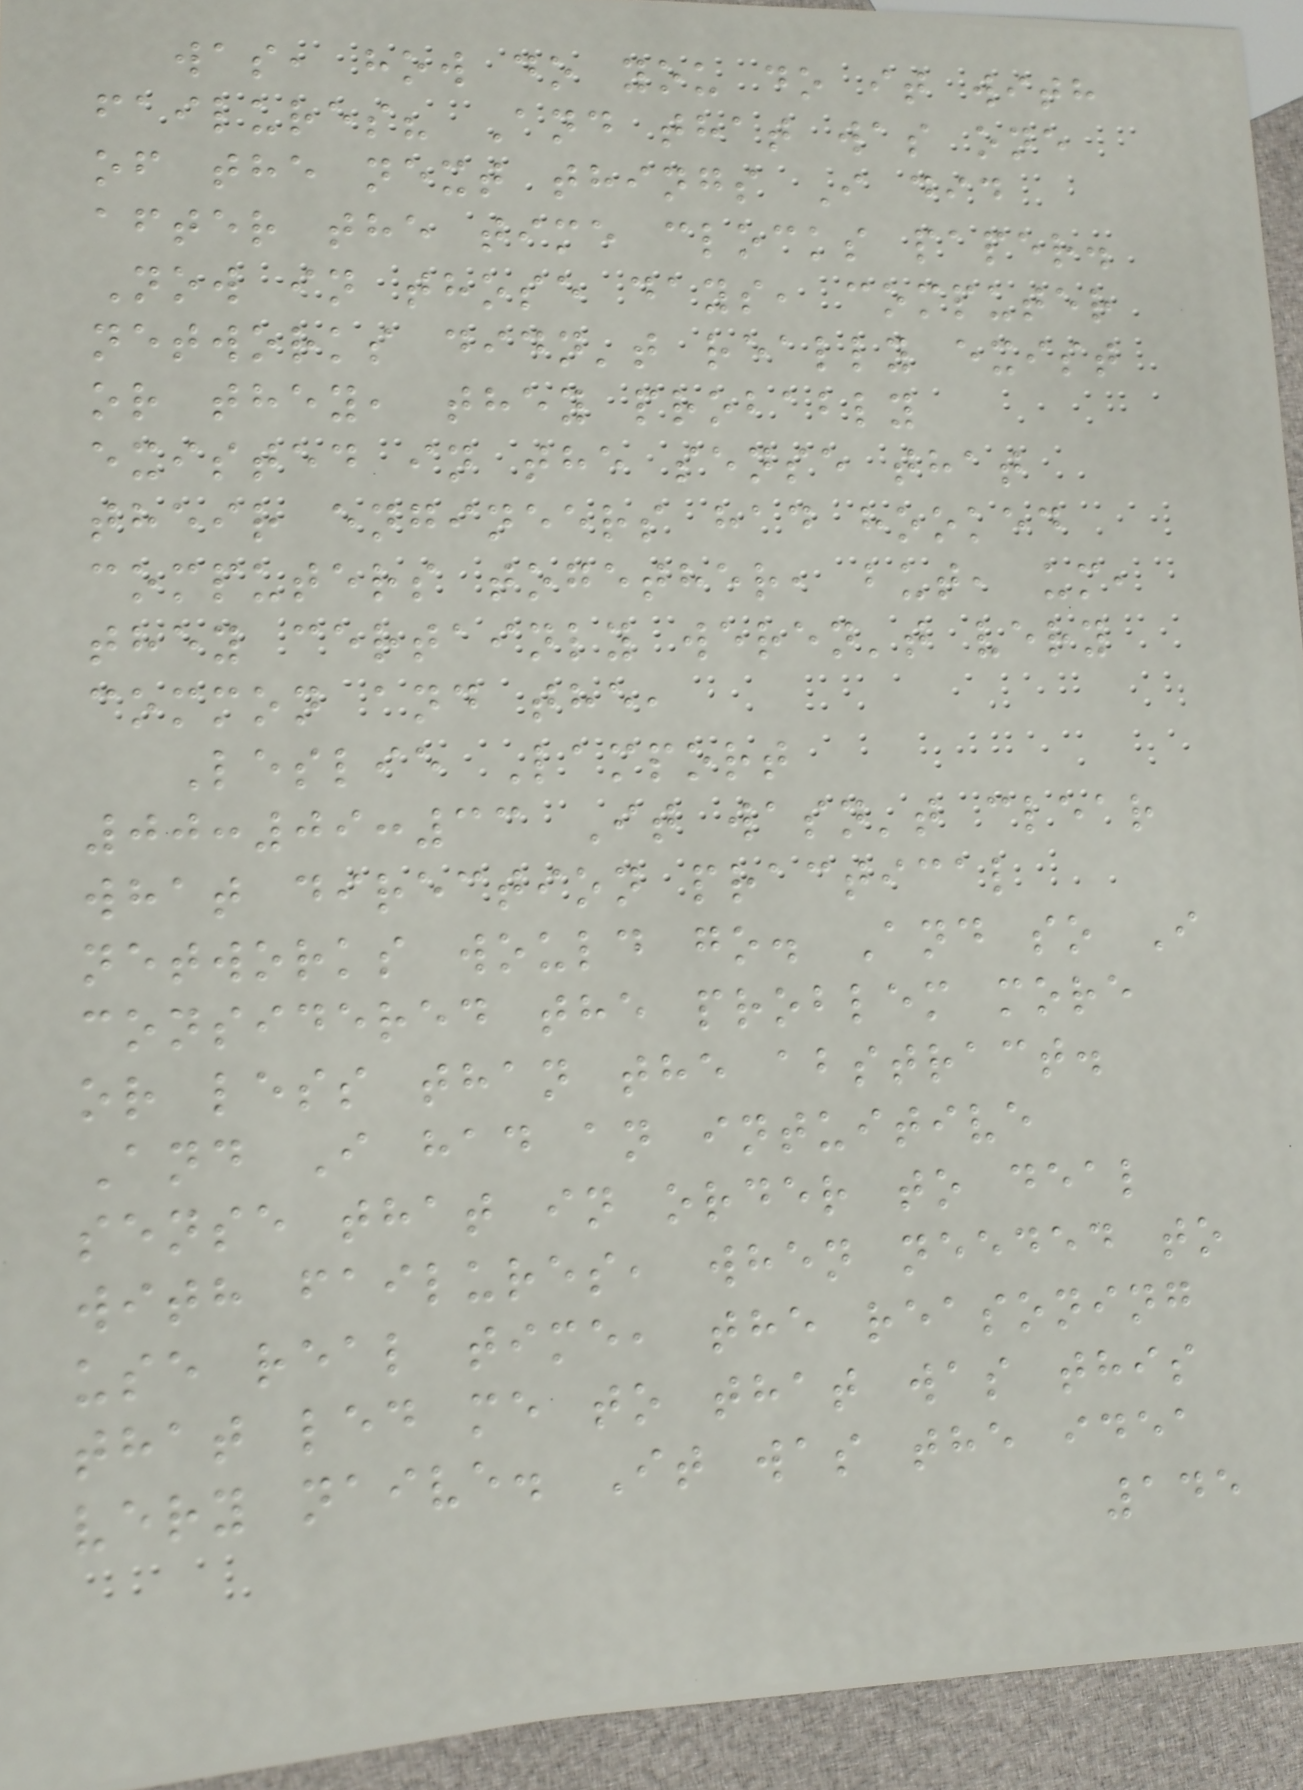was, how do you do it with
failures? And that was one
of the next things I did
after the time clocks paper.
Now in those days, computer
networks didn't really exist
or they, they probably
existed in the sense that
their engineers had hooked
computers together, but, um,
they certainly weren't very
common and the,
Leslie Lamport
00:09:33 It wasn't clear
what direction practical
networks would go. And so I
considered the problem more
or less than the abstract.
And I had an intuitive
sense that in order to deal
with failures, when needed to
use real time, the reasoning
that led me to that was this
very naive. It was the idea
145
